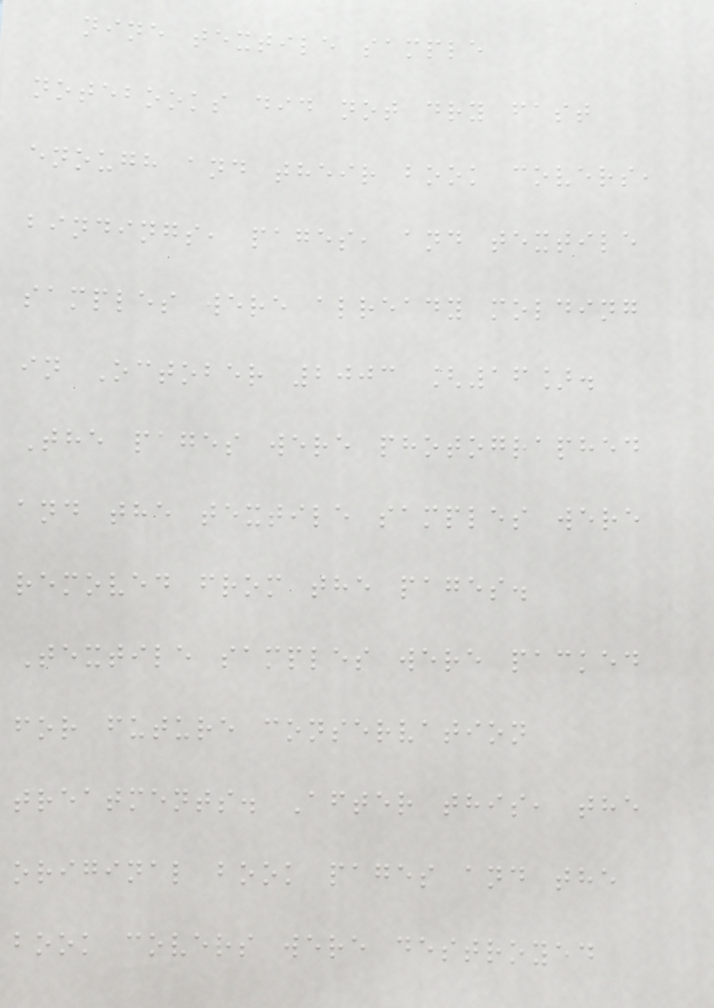nine textile sample
notebooks did not dry fast
enough and their book covers,
bindings, pages, and textile
samples were already molding
in October 2003 [16].
The pages were photographed
and the textile samples were
removed from the pages.
Textile samples were packed
for future conservation
treatments. After this, the
original book pages and the
book covers were destroyed
